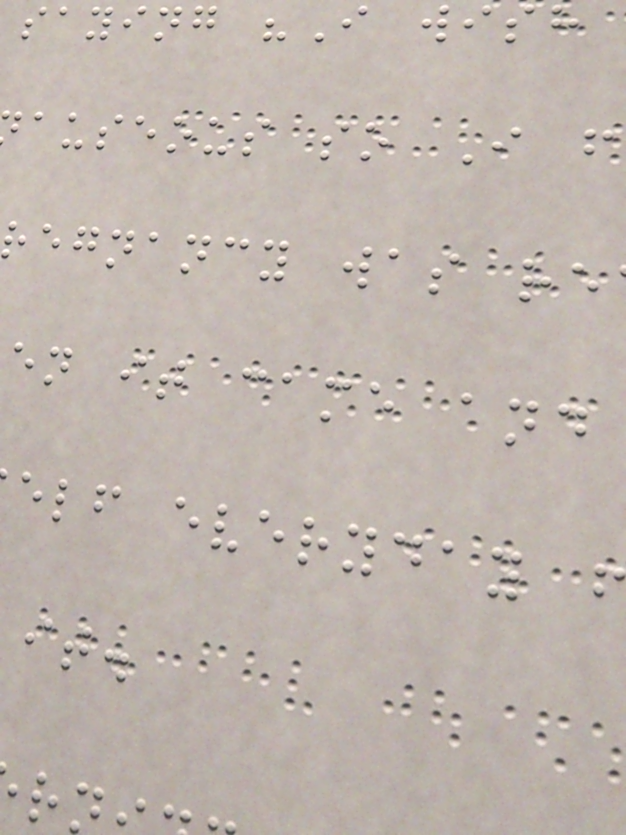saying "I wish
auseous so I f
egnancy was re
en it came and
elf everyday
